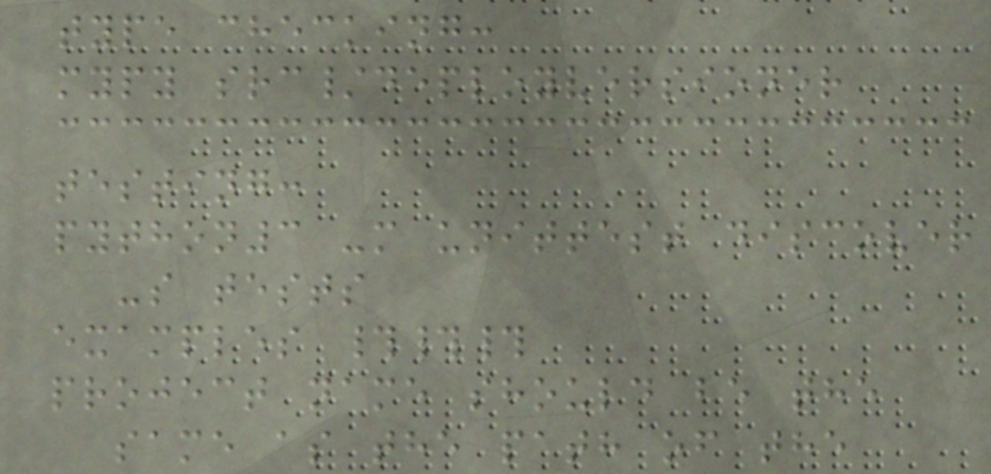type checking:
mypy src/deployversioner
testing:
python3 -m unittest discover
-s tests
examples ###
project name should be the
same as the path of the
